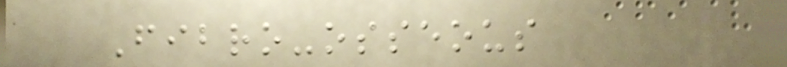Fibro-osseous
